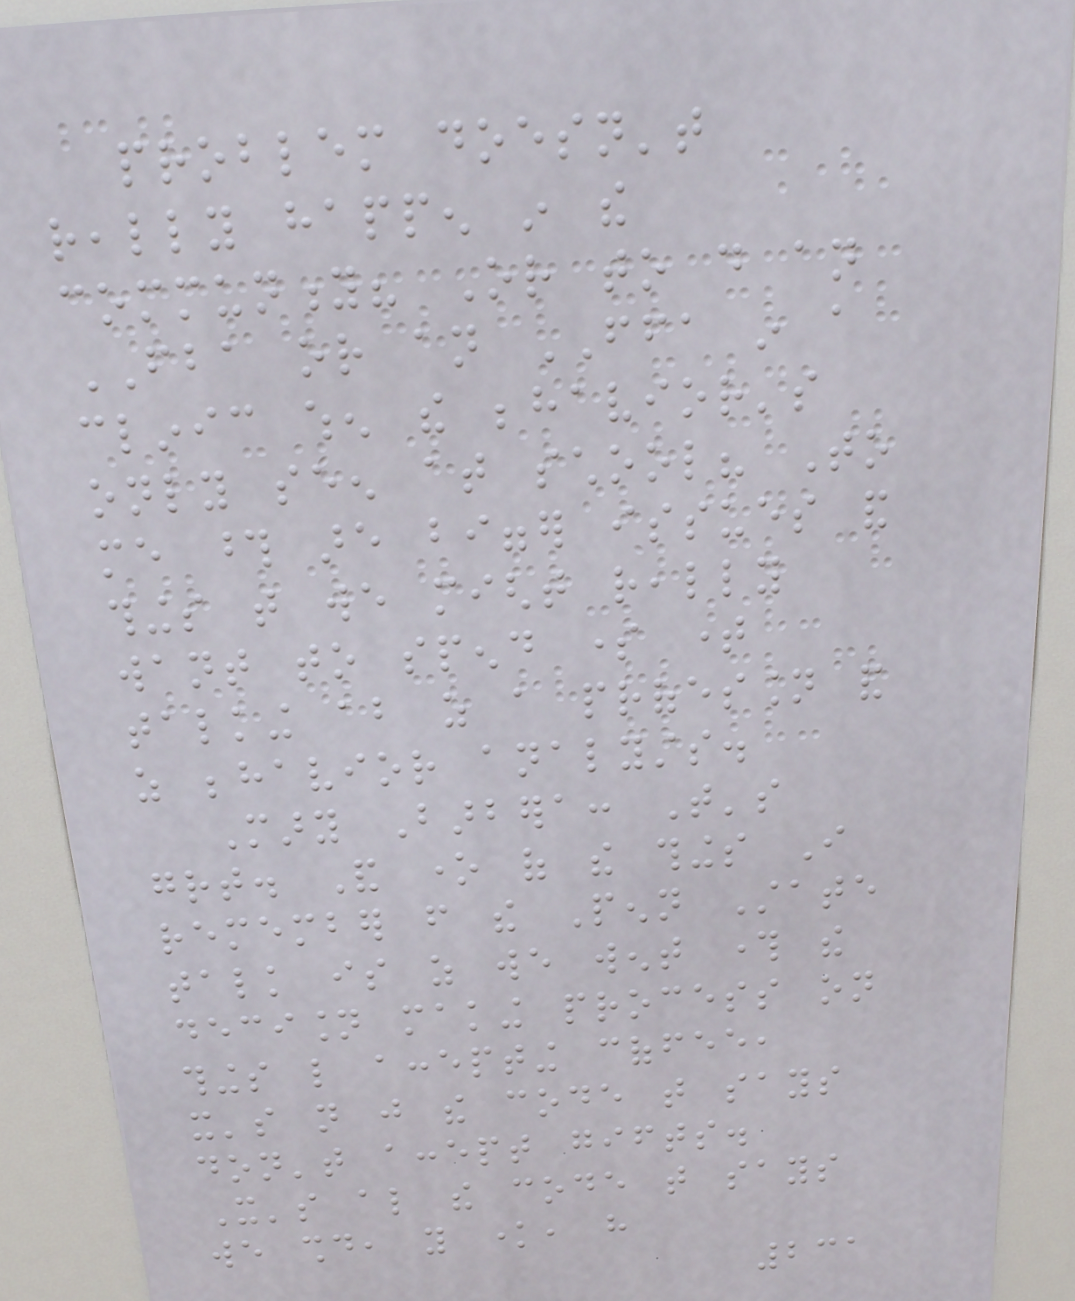problem doesn't
really happen in the
community? Or to do an
FBA or an FFA in a
clinic when the behavior's
only seen at school? To
me those are bigger issues and
things that we might really
want to spend some time
talking about as a profession and
as behavior analysts.
Mary Barbera: That's
great. And one of the things I
remember from the Penn State
talk is as we went through the
decision making process on
things like accepting coffee,
it's not just the code that says
don't accept gifts.
It's also the code that says
we should, you know, have
231
